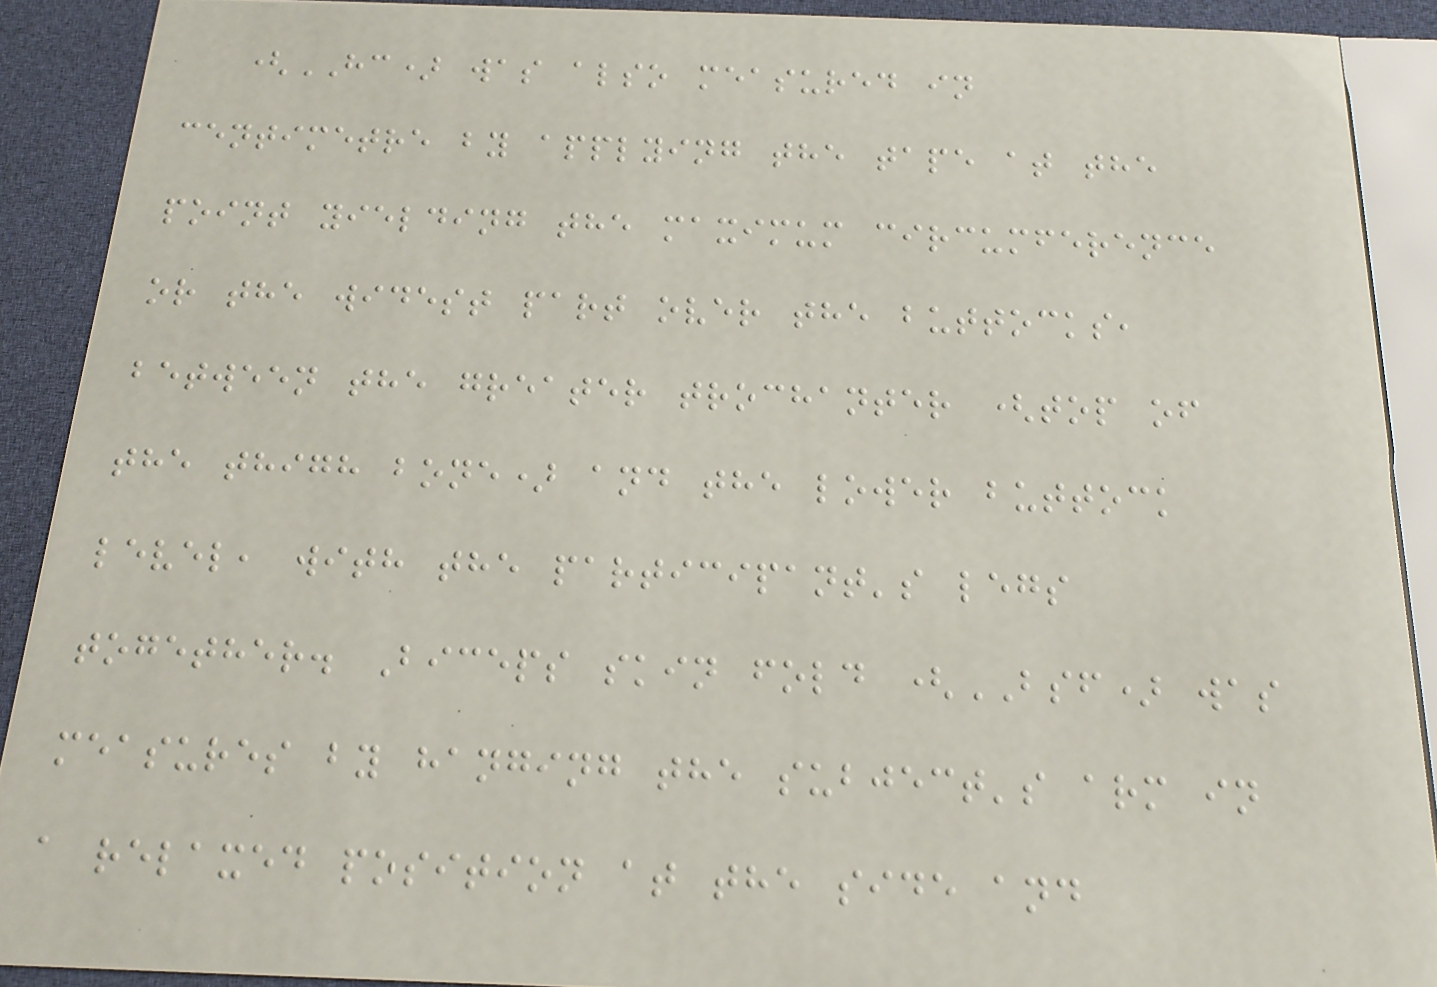(HC) was also measured in
centimetre by applying the tape at the
point yielding the maximum circumference
or the widest part over the buttocks,
between the greater trochanter (top of
the thigh bone) and the lower buttock
level, with the participant's legs
together. Biceps skin fold (BSF) was
measures by hanging the subject's arm in
a relaxed position at the side and
